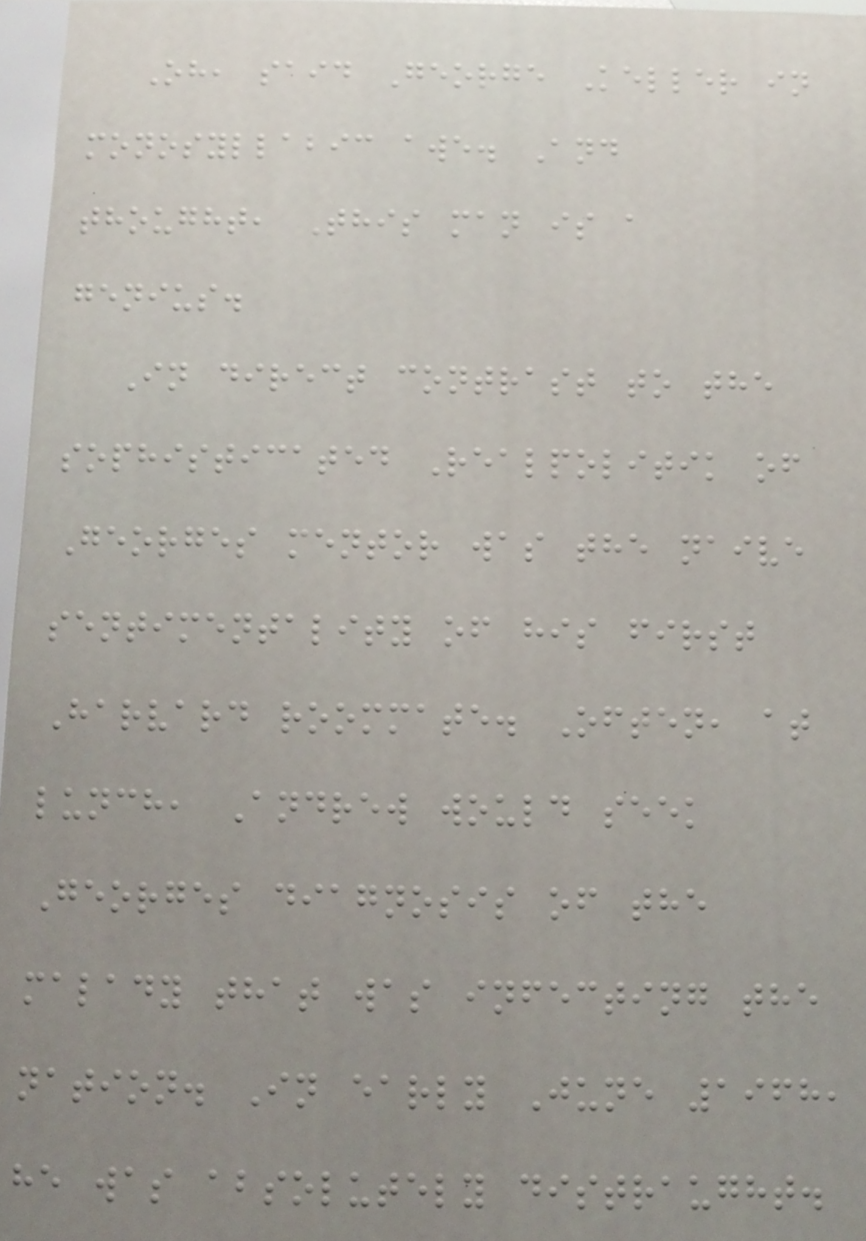Oh, said George Keller in
monosyllabic awe. And
thought, This man is a
genius.
In direct contrast to the
sophisticated Realpolitik of
Georges mentor was the naive
sentimentality of his first
Harvard roommate. Often, at
lunch, Andrew would seek
Georges diagnosis of the
malady that was infecting the
nation. In early June 1968,
he was absolutely distraught.
